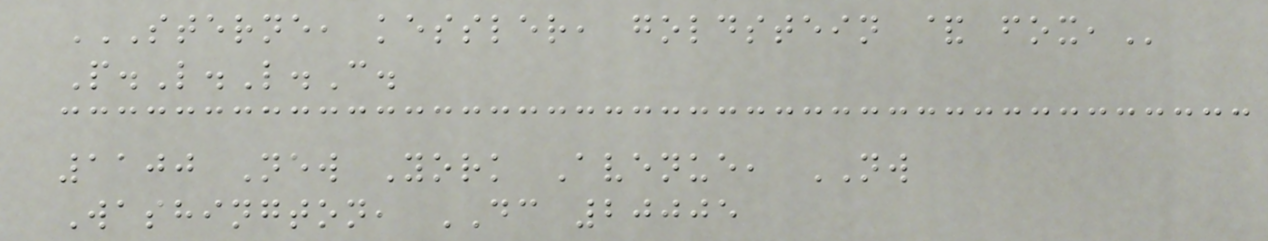STERNE, KESSLER, GOLDSTEIN & FOX,
P.L.L.C.
1100 New York Avenue, NW
Washington, DC 20005
